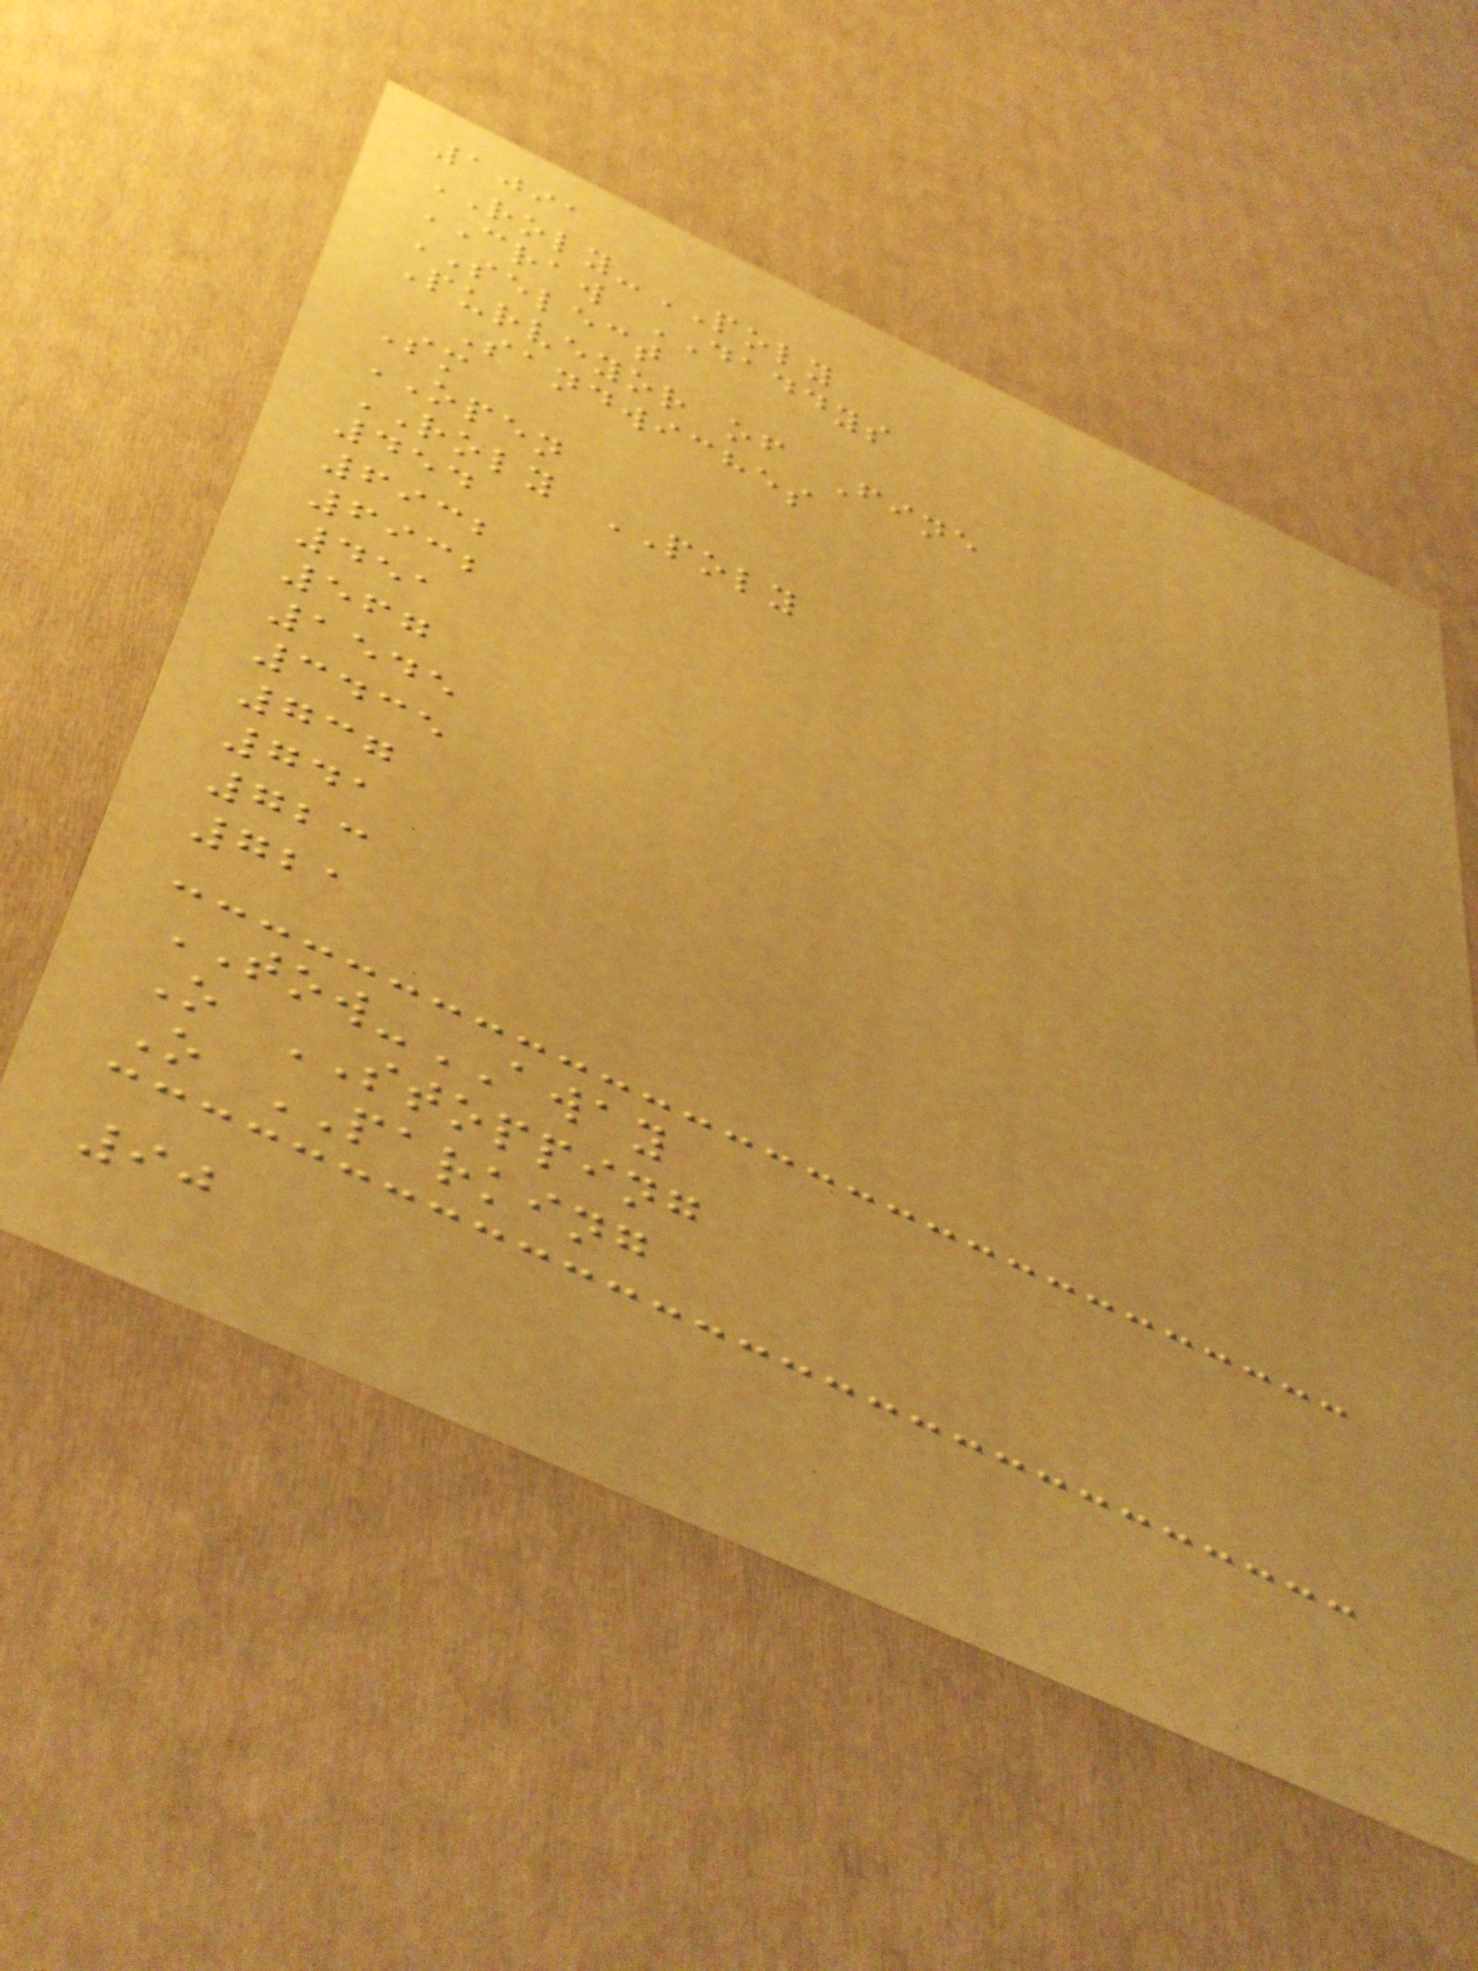1091
ROLY-POLY
CRAW DADDYS
SELECT
Purveyor of Fine
Sandwiches
Sm
OPEN
ROLY POLY
454
6932
6932
451
567
1545
3435
737
741
723
721
TOW-AWAY
O STOPPING
O PARKING
90
